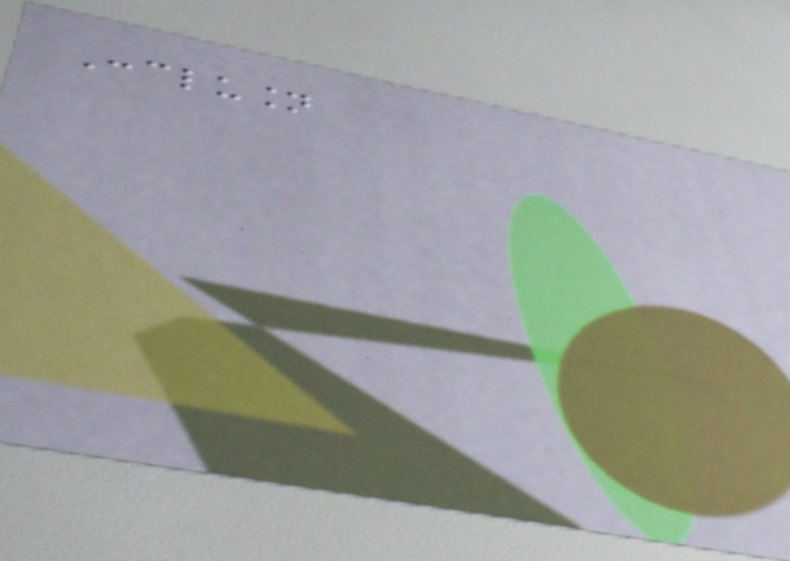Conclusion
